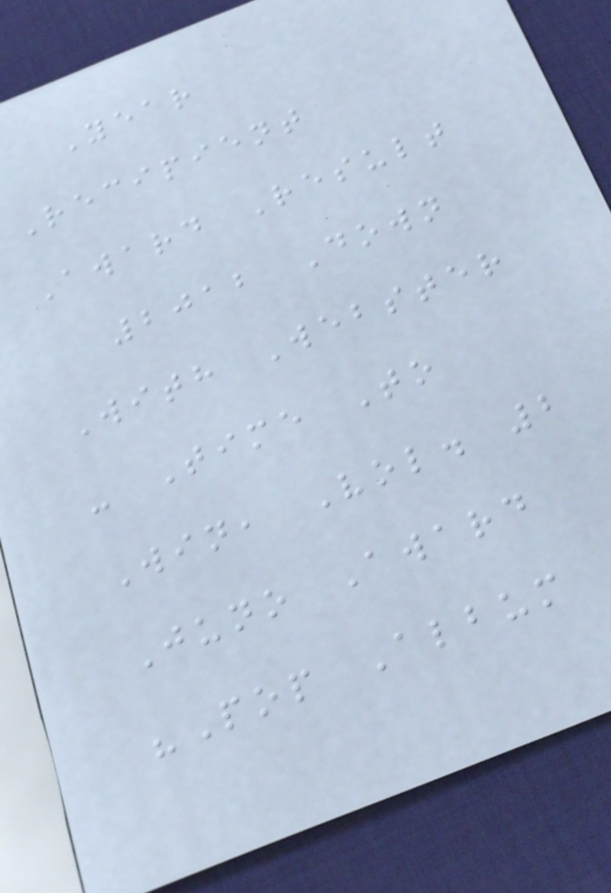Year
Recipient
Award Result
2012 Down
With Webster
- Time To
Win, Vol. 2
Juno Award
"Pop Album
